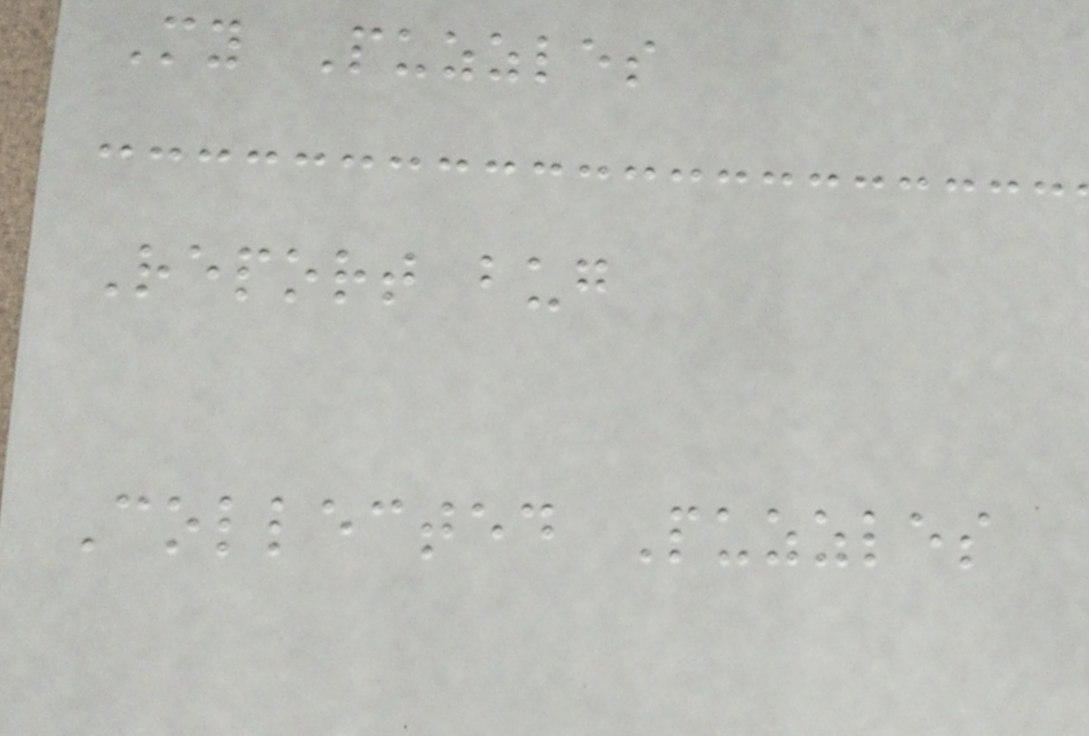My Puzzles
Report bug
Collected Puzzles
